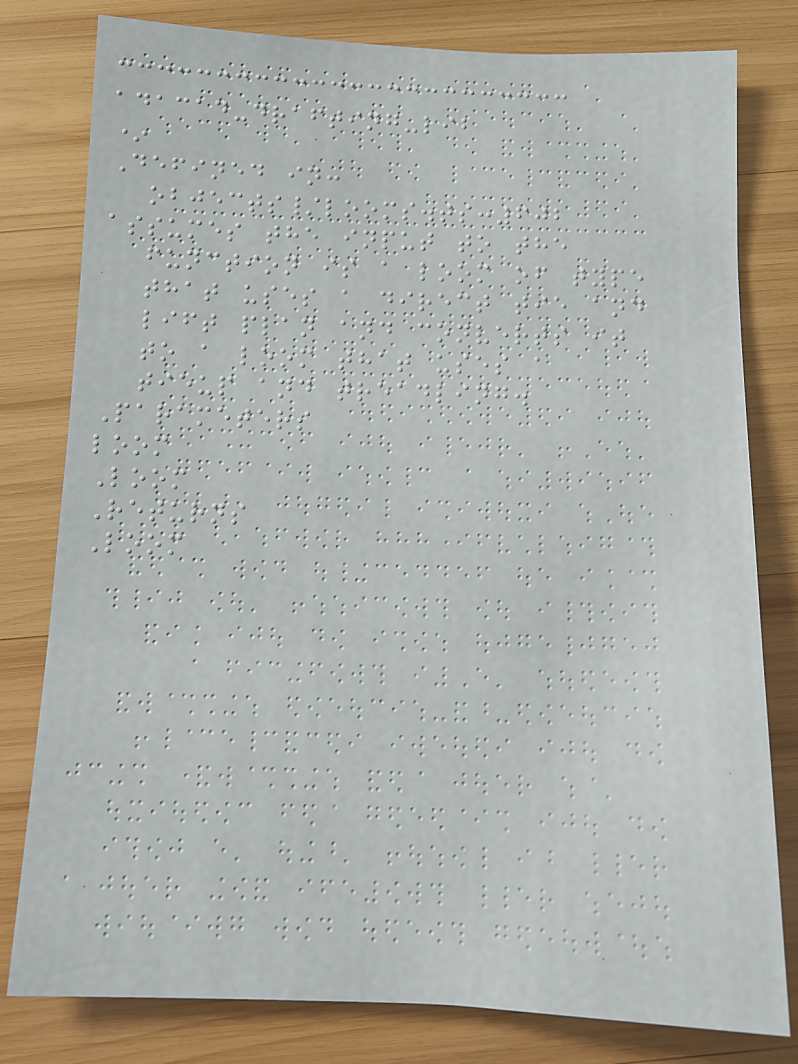adacad-drafting-lib
*
Defined in:
objects/looms.ts:602
assumes the input to the
function is a loom of type
that uses a direct tie and
lift plan and converts it
to a loom that uses a
tieup and treadling.
Parameters
loom
Loom
Returns
Loom
